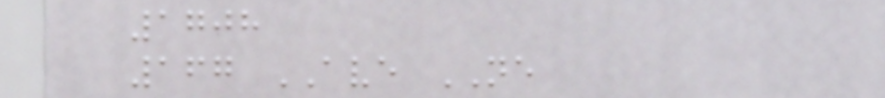1708
167 AVE NE
